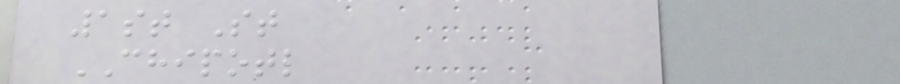1st St
CHIPOTL
